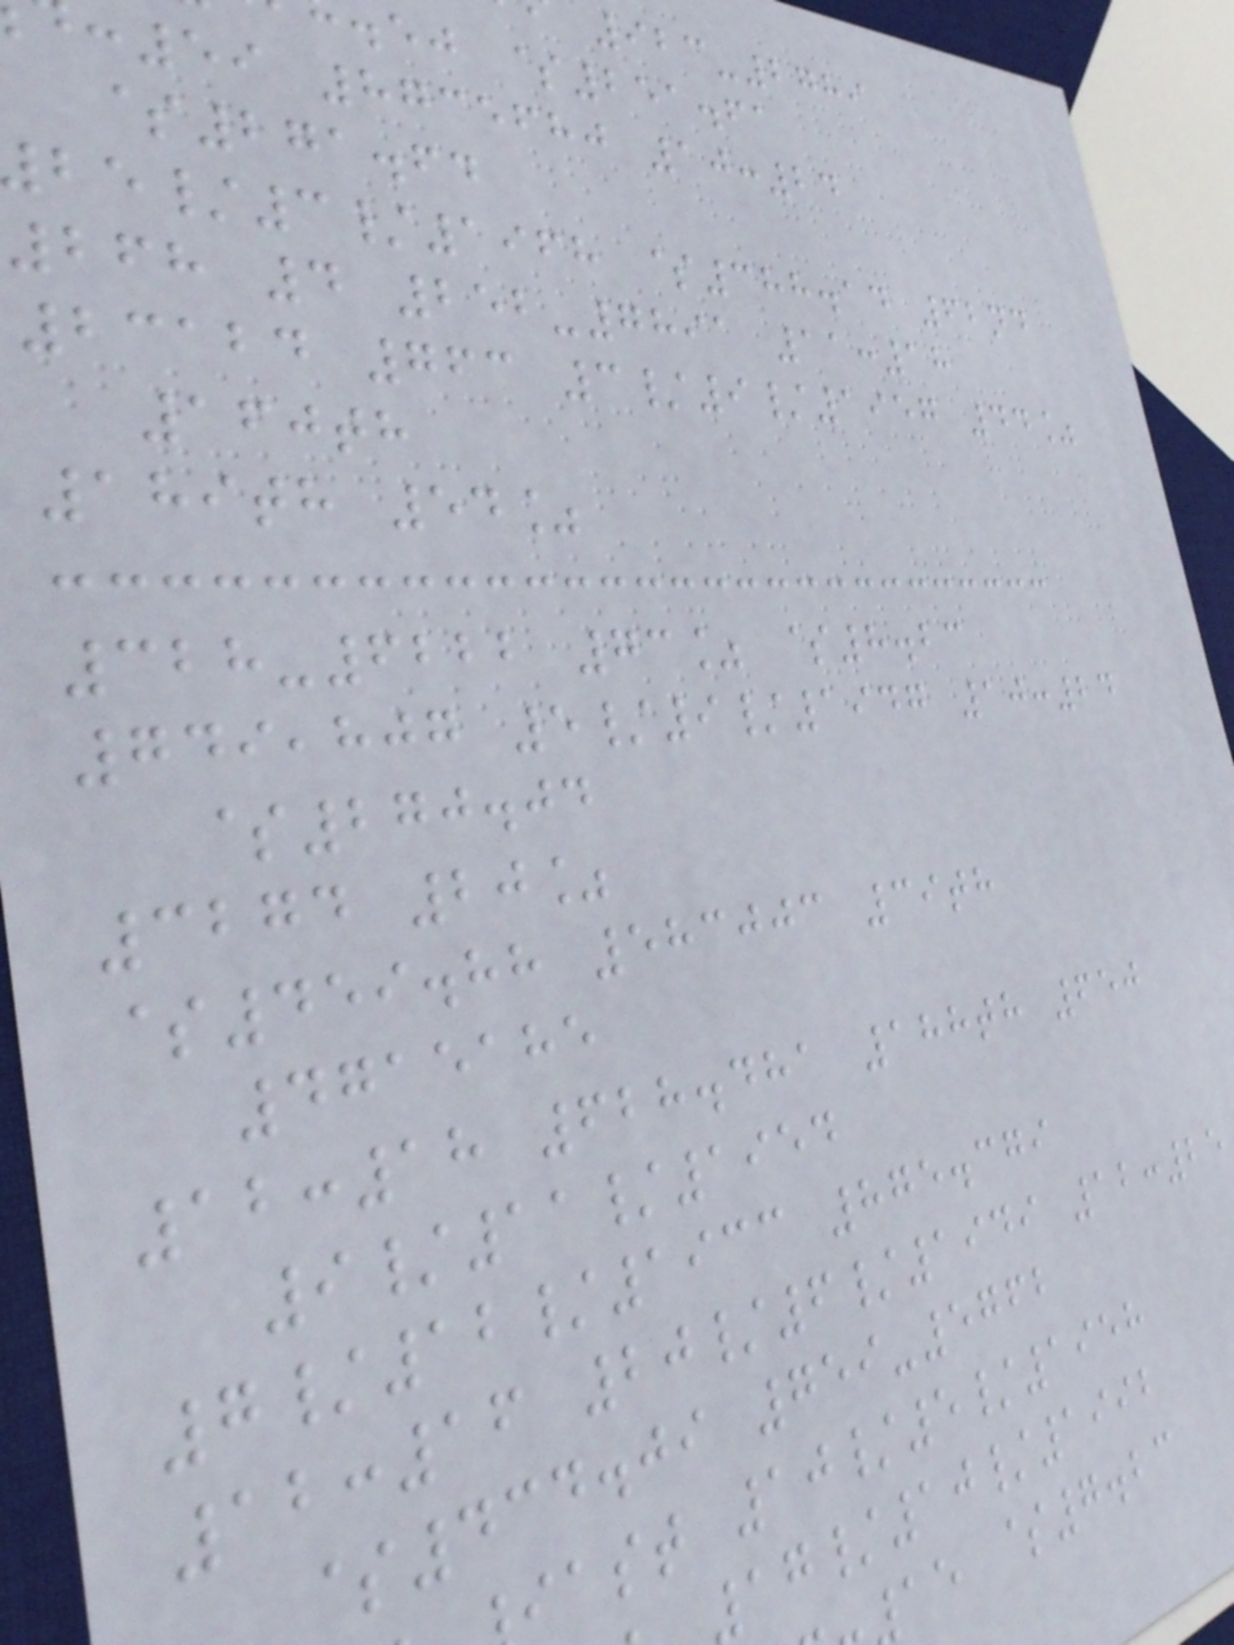923-2789
.ej $251.61
:59 8735680 10:24
$271.64
/3/1968 $388.14 62nd
268 4 252-7891 11:18
23124 763 3/9/1957 44%
160th
189th 54%
328-6222 73% $8.23
749,807 5/9/1947 10:24
$270.04
3274 20%
$459.88 583003 39th
4715185
12:18 628.481 188th 650
9/11/1954
7/12/1933 875.379
12:16 20/6/1949 12:25
$434.09 759-5762
iast 10/5/1958
/10/1992
ae $7.23
